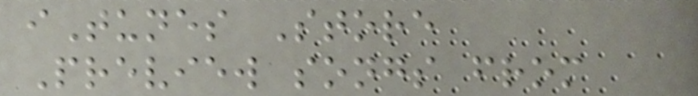iTunes Store
Preview songs from
